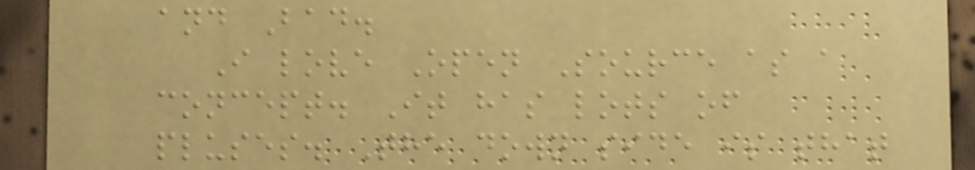and Bad.
I love Open Source as a
concept. It has lots of
pluses. The down side is that
